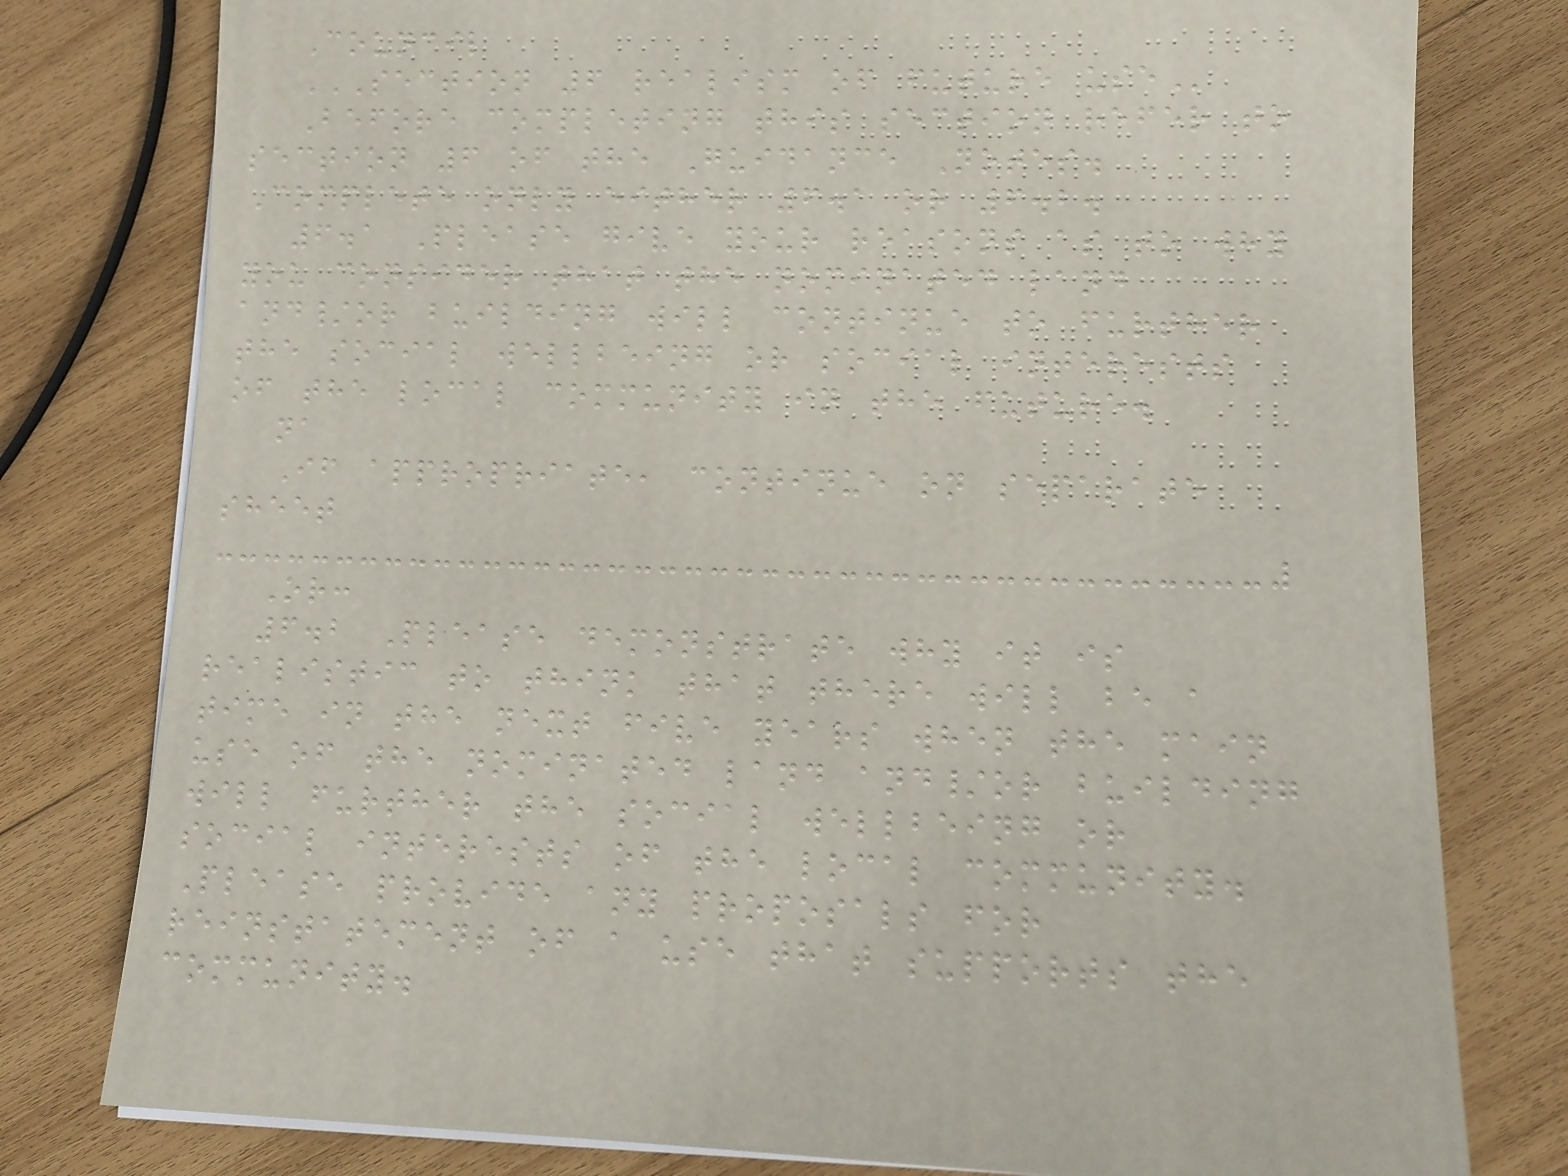Council
SECTION 6 REALISM OF FUTURE USE
Before completing this section refer to
section 6 of the Guidance Notes.
Complete only either 6.1 or 6.2.
6.1 Please give your reasons as to why
you consider that the nominated land
and/or building will continue to further
the social wellbeing or social interests
of the local community in the future.
na
If appropriate, continue on separate
sheet
Or:
6.2 Please demonstrate why it is
realistic to think that there will be a
time in the next five years when the main
use of the nominated land and/or building
will further the social wellbeing or
social interests of the local community.
Please provide any proposals for
reinstatement of a use that supports the
community.
